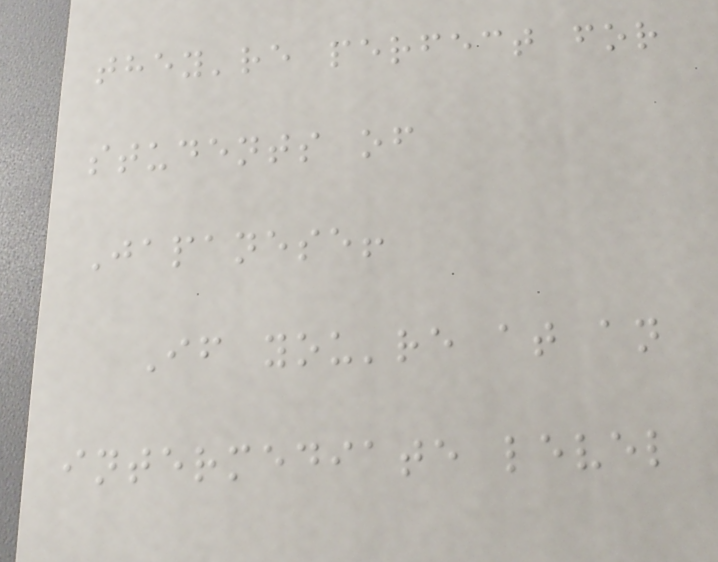they're perfect for
students of
Japanese!
If you're at an
intermediate level
